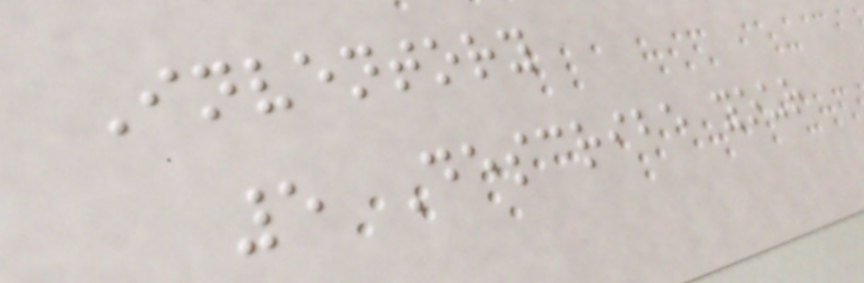Inventory
5 Describe your
